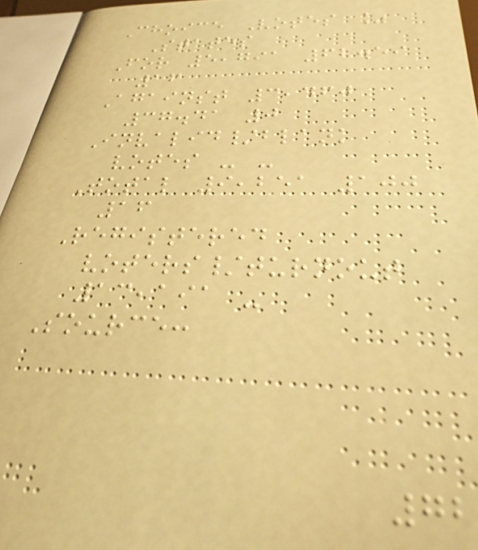Choice Votes %
States
For 5,791 62.59
16
Against 3,460
37.41 0
Invalid/blank
votes - -
Total 9,251 100
16
Registered
voters/turnout
13,191 -
Source:
72
